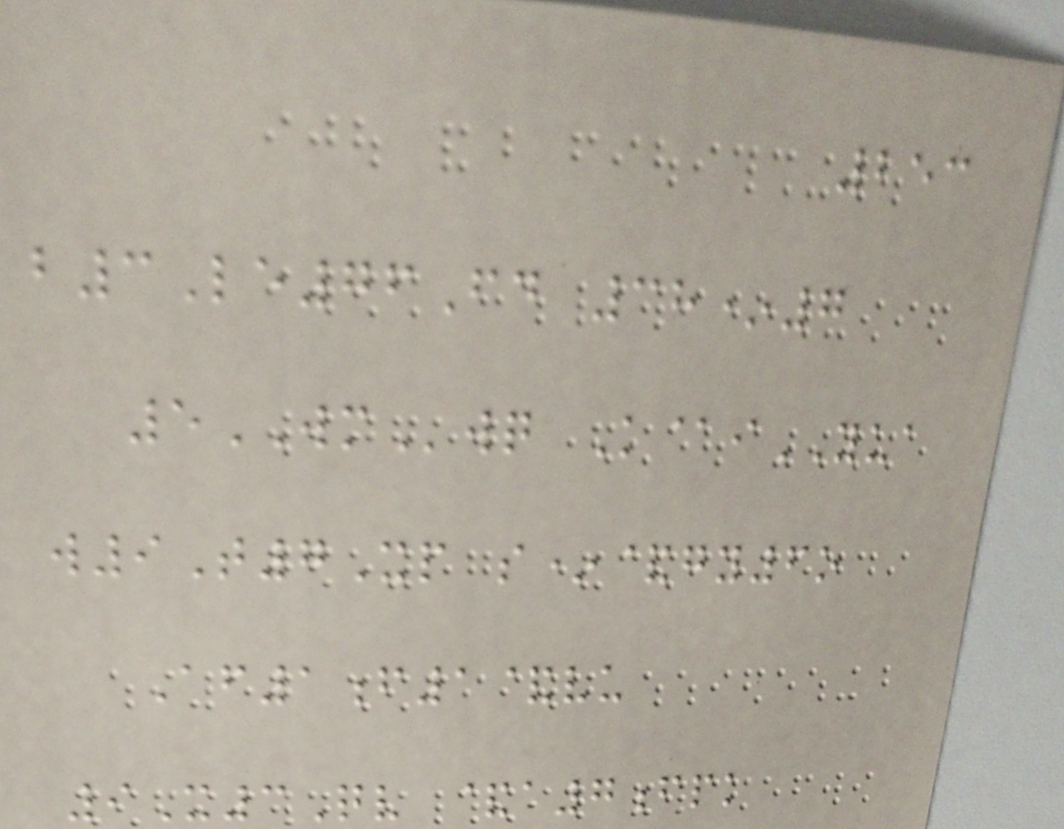253
b3Le76Fd 38*7
5WMwq K@iYUA
w9T7Xp s*&gy6o
Af1f1&vu
9X3Qv &a7fpk
